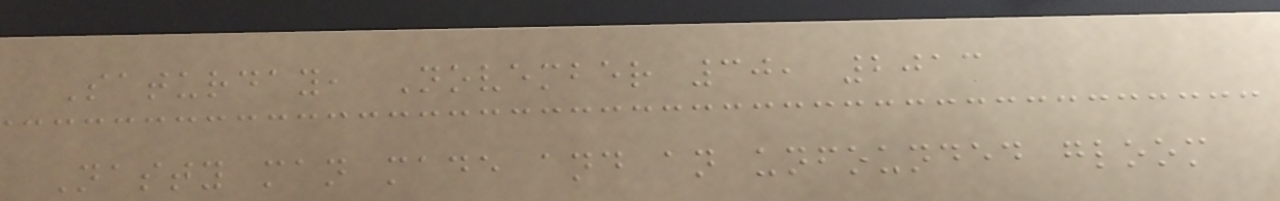Saturday, November 30, 2013
Nasty man made and an unfounded gloom
